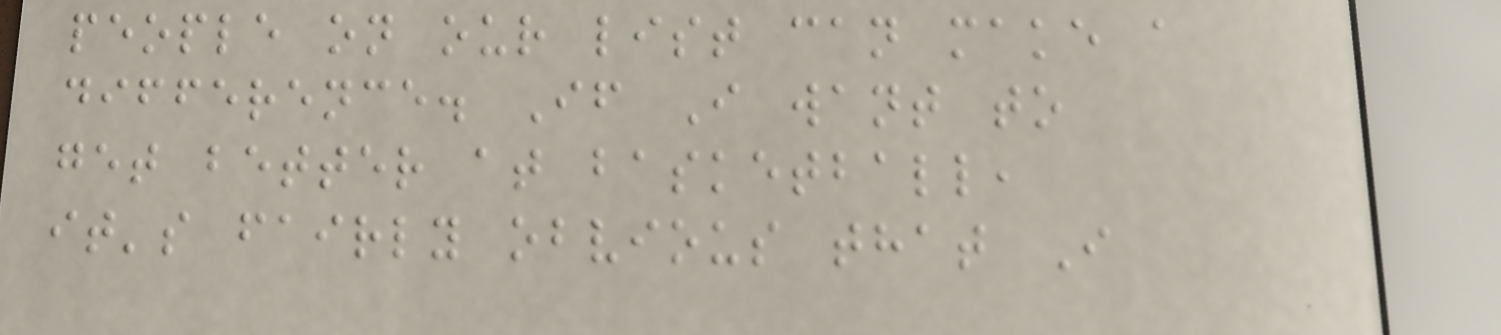people on our list can make a
difference. If I want to
get better at basketball,
it's fairly obvious that I
